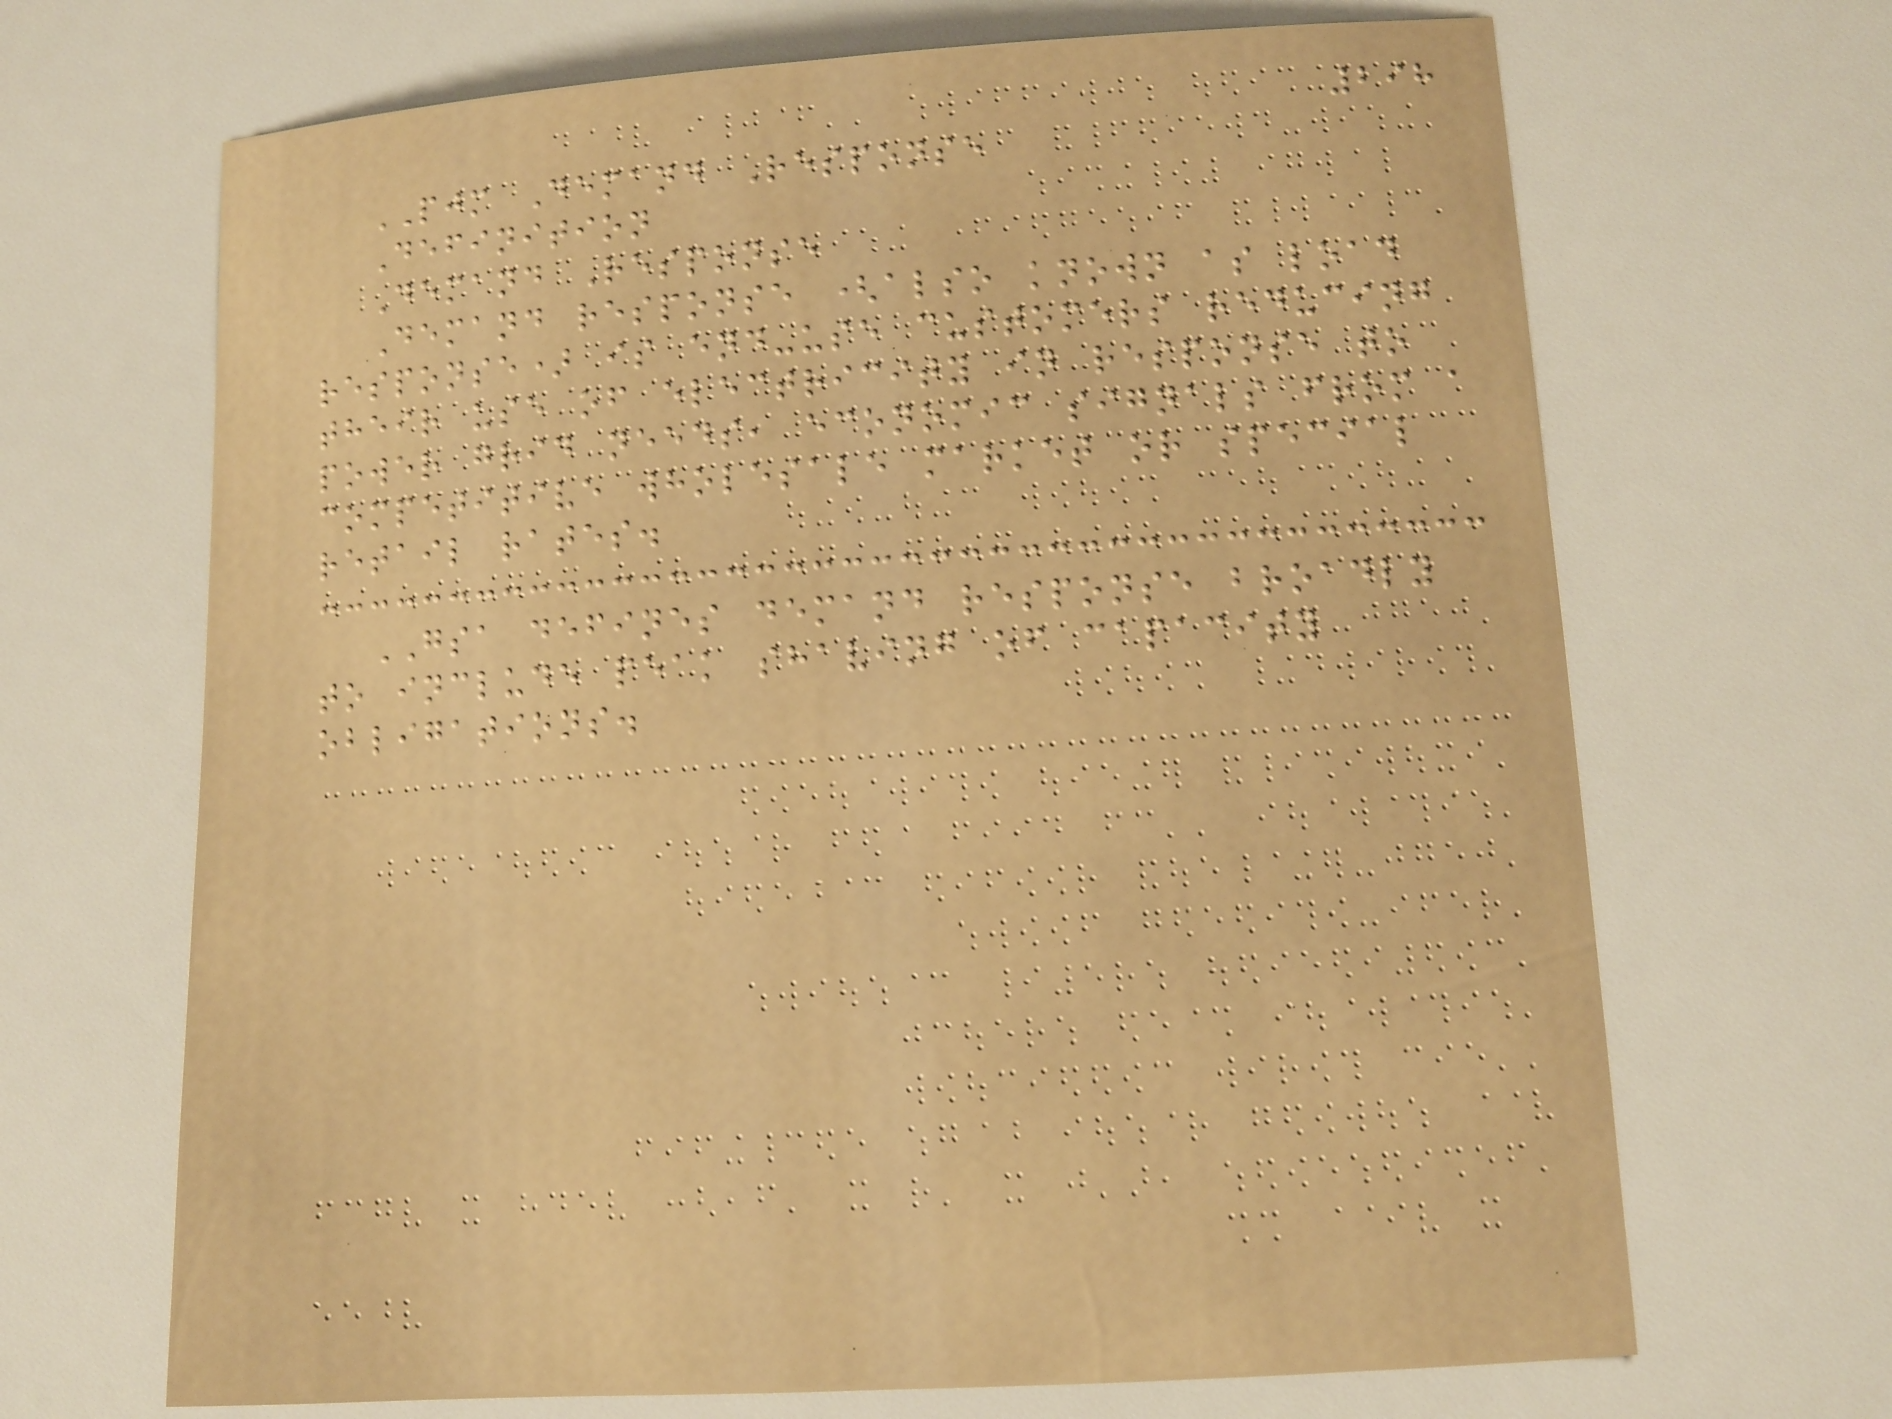298
PJM Demand Response
Definition
Demand Response
Demand response (also known as load
response) is end-use customers reducing
their use of electricity in response to
power grid needs, economic signals from a
competitive wholesale market or special
retail rates.
GSA defines demand response broadly
to include peak shaving of capacity
obligations.
